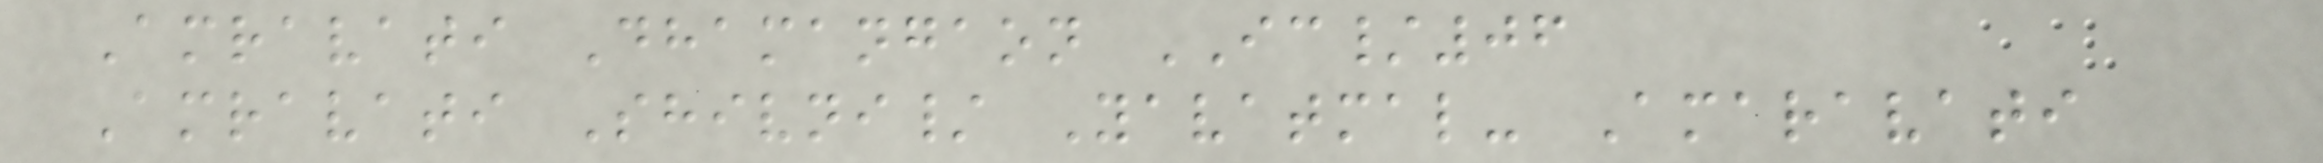Amravati Dhamangaon IC/06
Amravati Shivni/ Yavatmal- Amaravati
